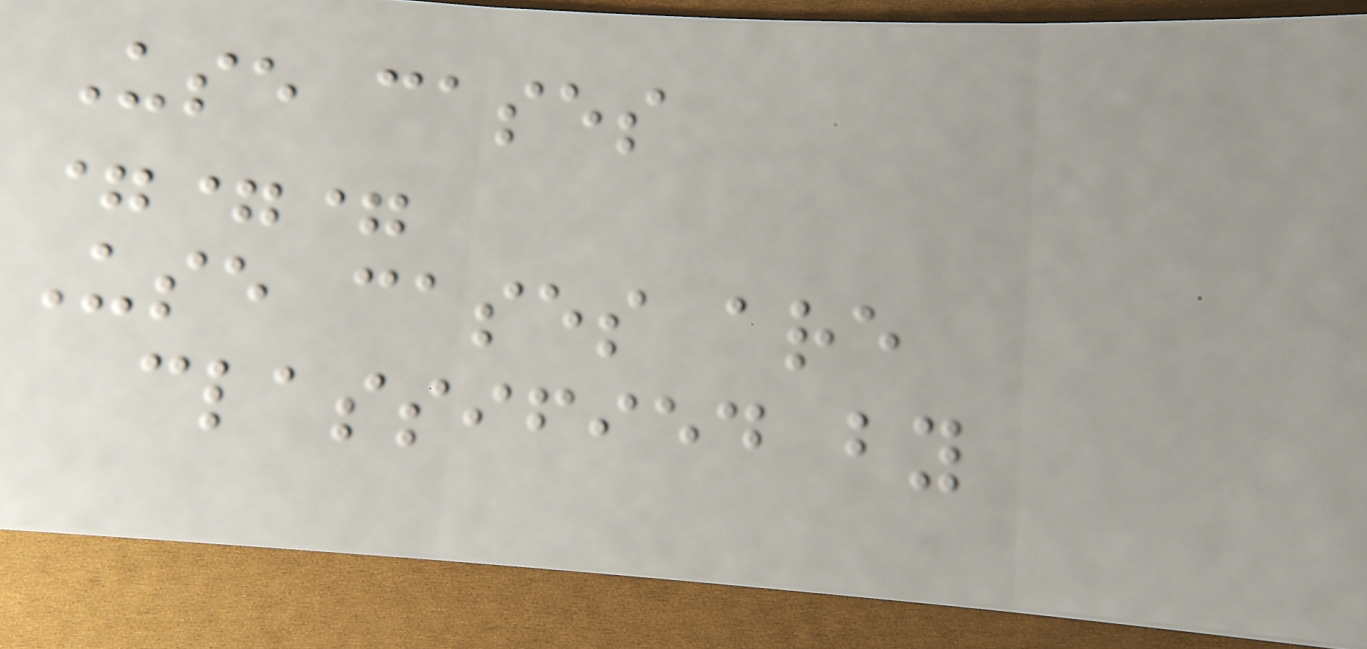Use cases
===
Use cases are
classified by
